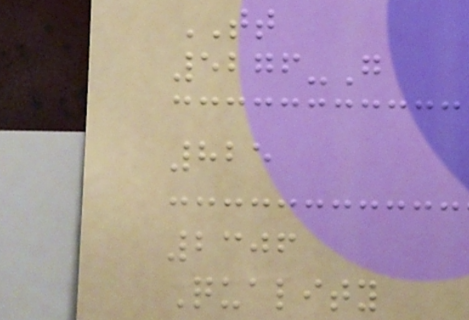TT
5276-G
825
2306
Quality
